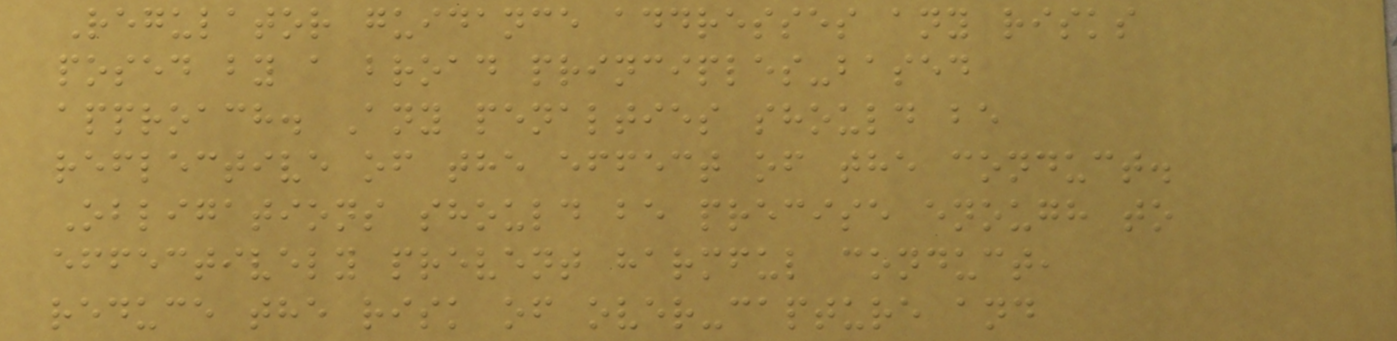Regulator guidance addresses any risks
posed by a broad principles-based
approach. Any penalties should be
reflective of the effect of the conduct.
Obligations should be precise enough to
effectively prevent harmful conduct,
reduce the risk of over-capture and
